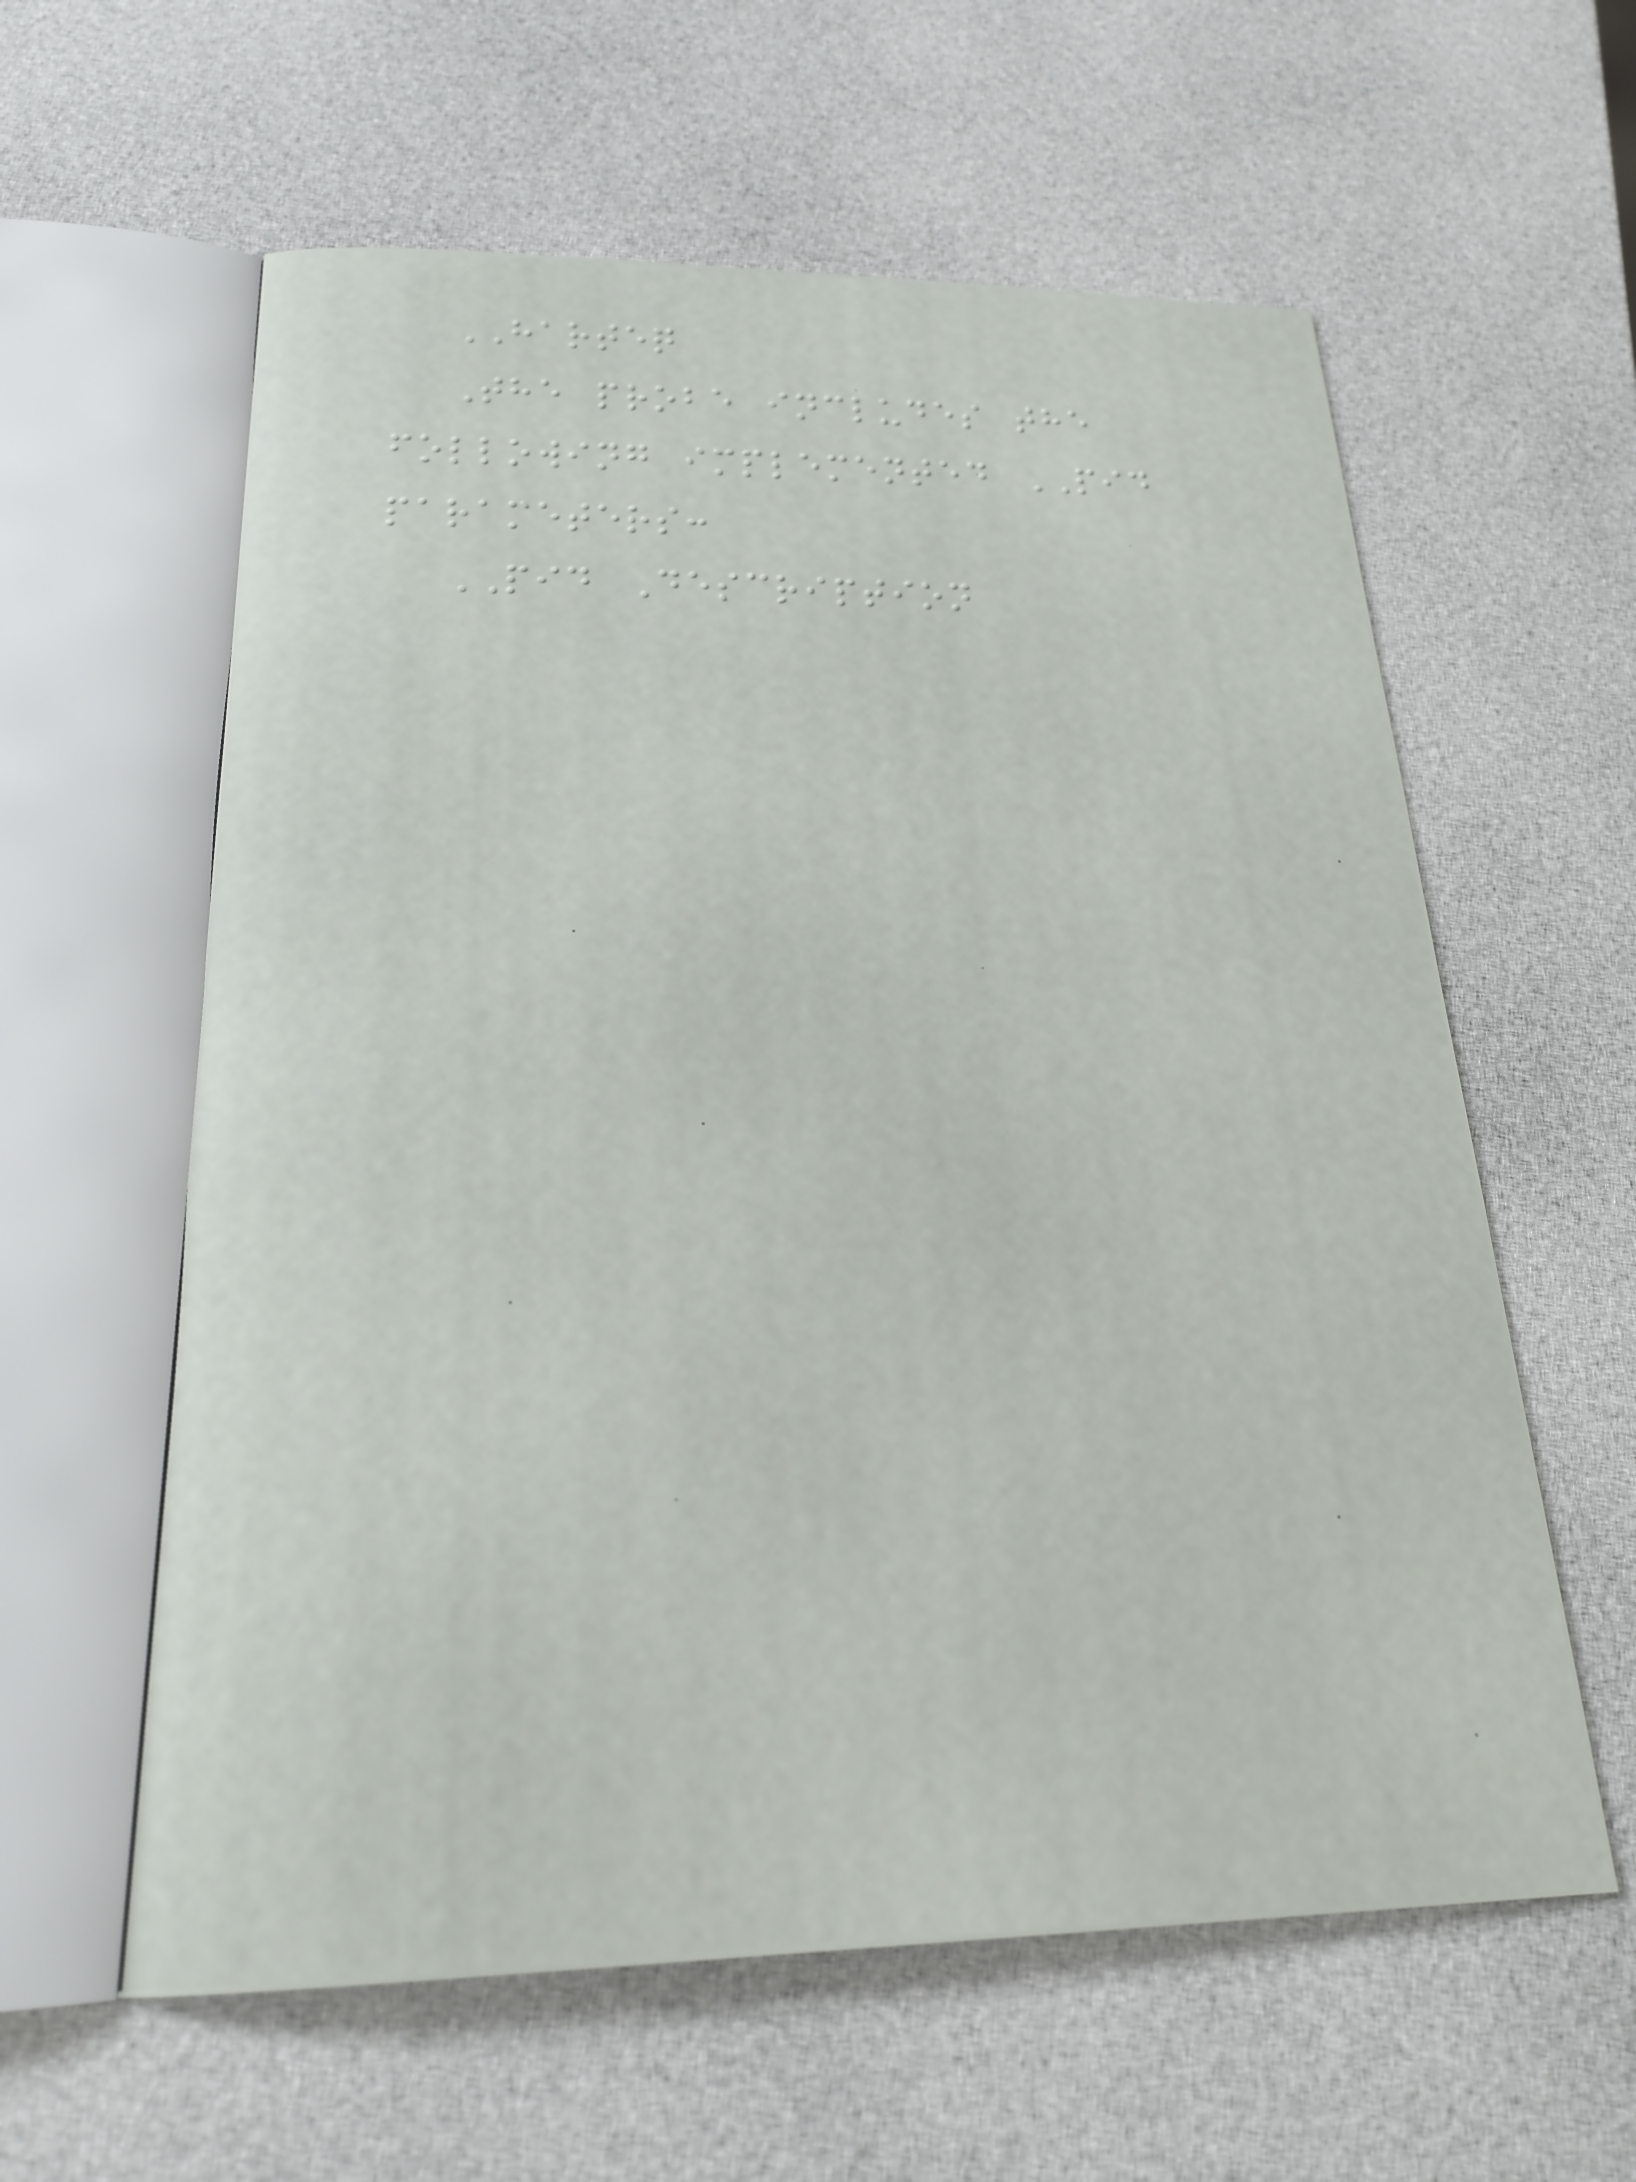HARTEQ
The probe includes the
following implemented PID
parameters:
PID Description
